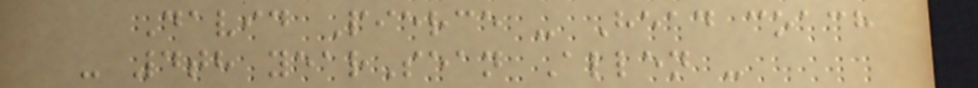David Pierce - Head coach
- 4th yearSean Allen -
